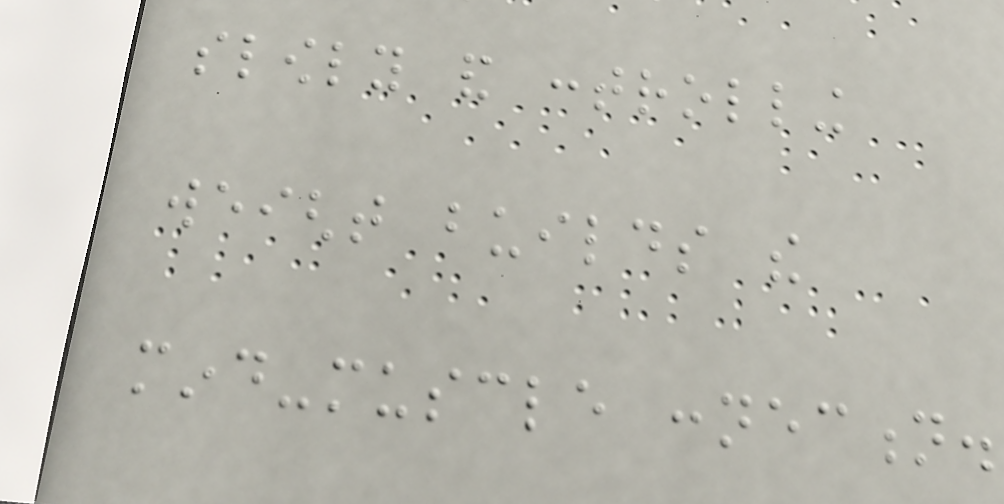slowly and controlling
weight builds the
mind-muscle connection.
